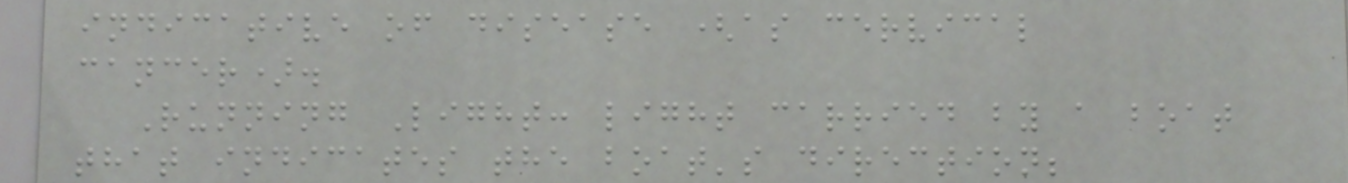indicative of disease (as cervical
cancer).
Running Light: light carried by a boat
that indicates the boat's direction;
